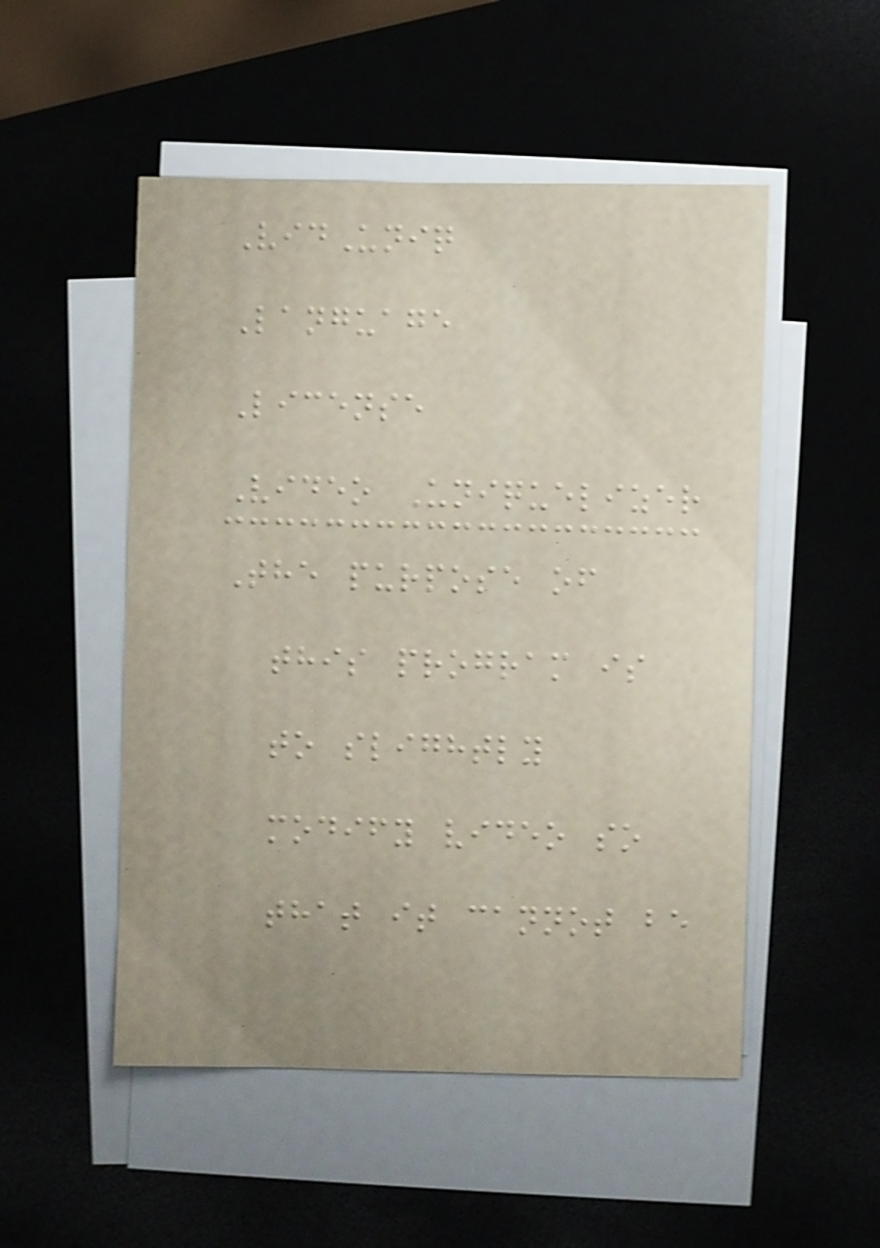VidUniq
Language
License
Video Uniquelizer
The purpose of
this program is
to slightly
modify video so
that it cannot be
